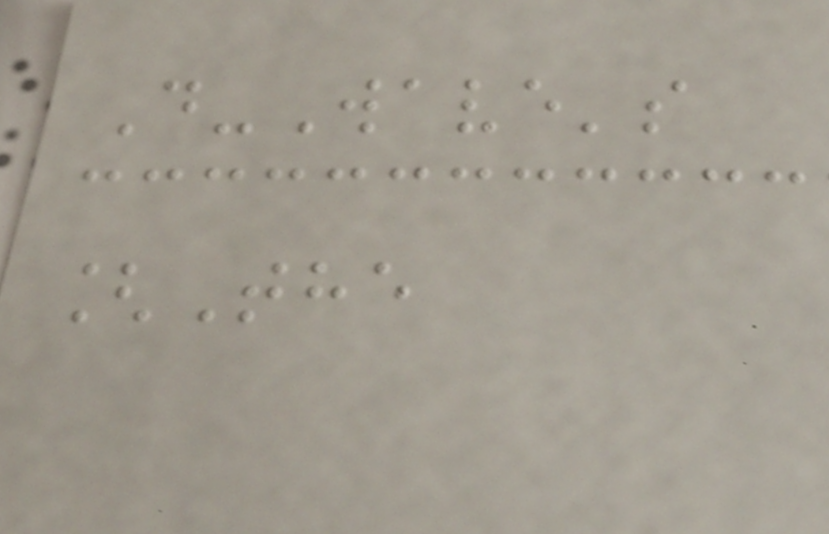D-Wave's
[The
